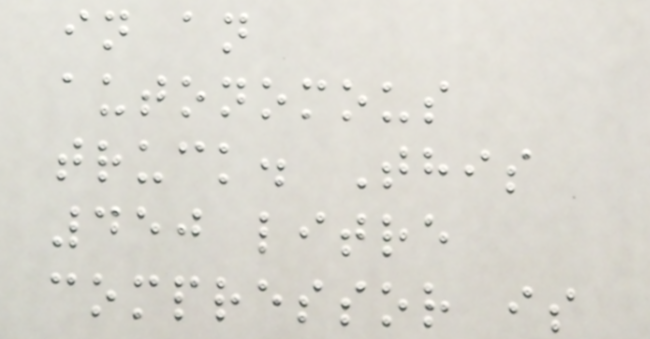in an
autonomous
truck. This
450 litre
compressor is
